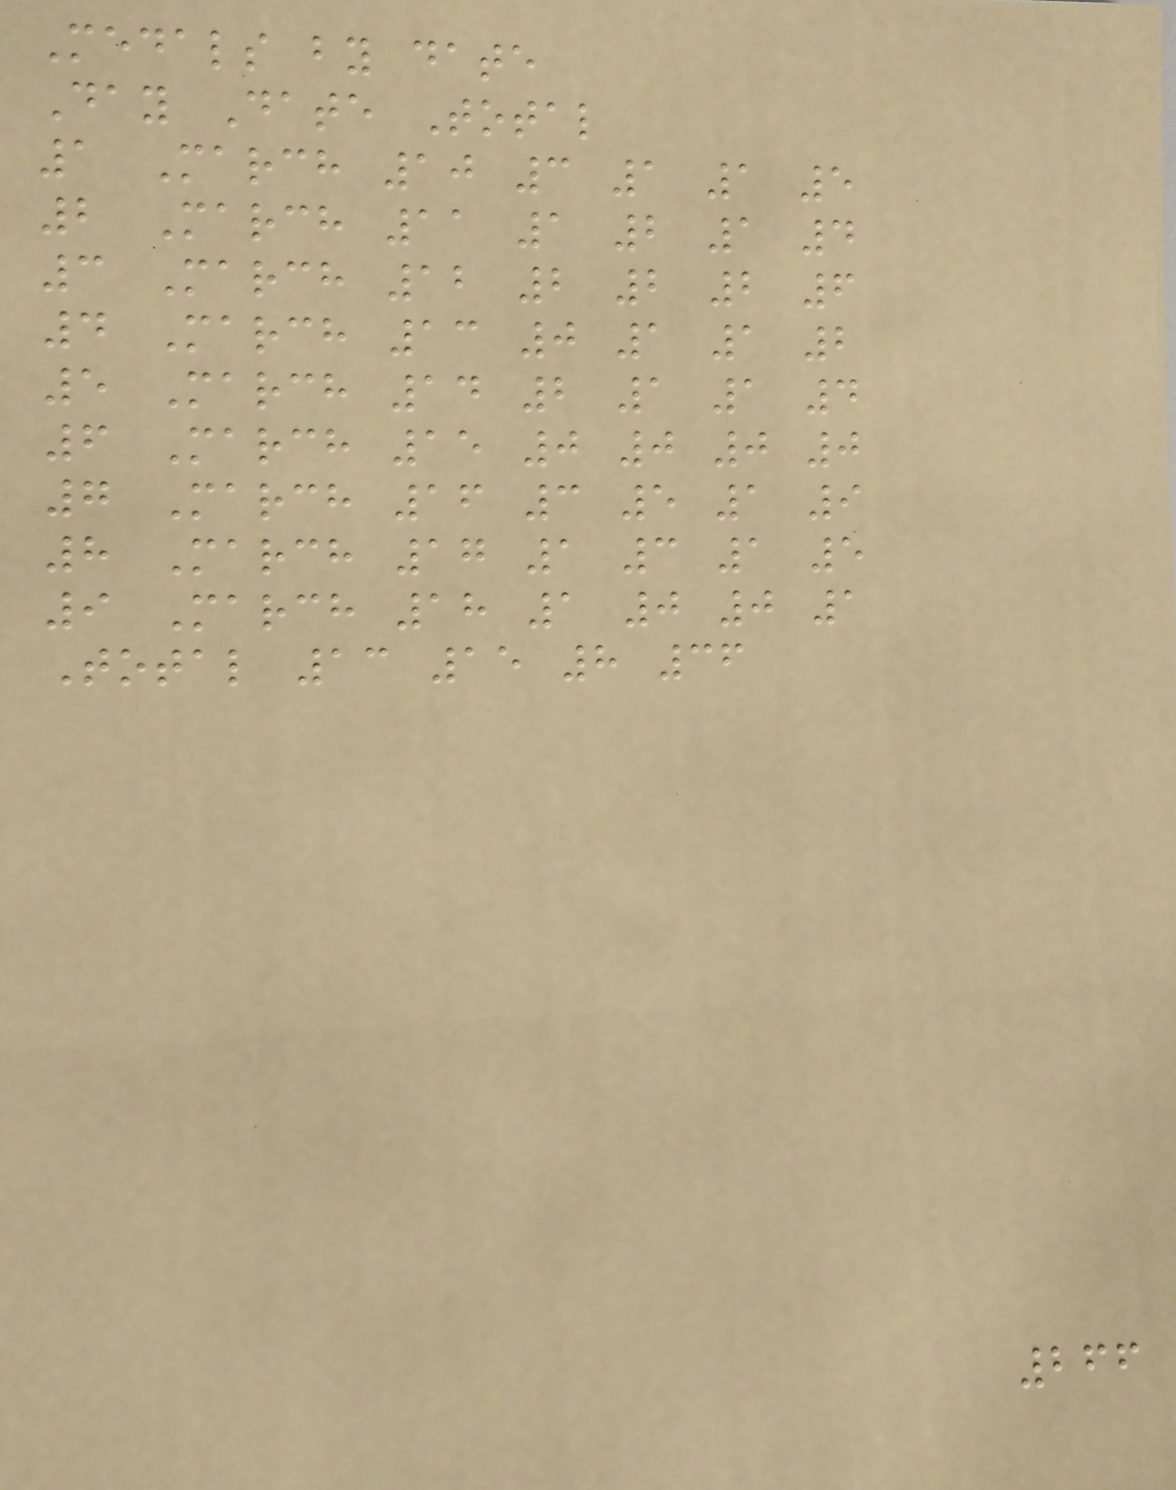Medals by date
Day Date Total
1 March 10 3 1 1 5
2 March 11 1 2 1 4
3 March 12 2 2 2 6
4 March 13 0 1 1 2
5 March 14 2 1 1 4
6 March 15 0 0 0 0
7 March 16 3 5 1 9
8 March 17 1 3 1 5
9 March 18 1 0 0 1
Total 13 15 8 36
266
